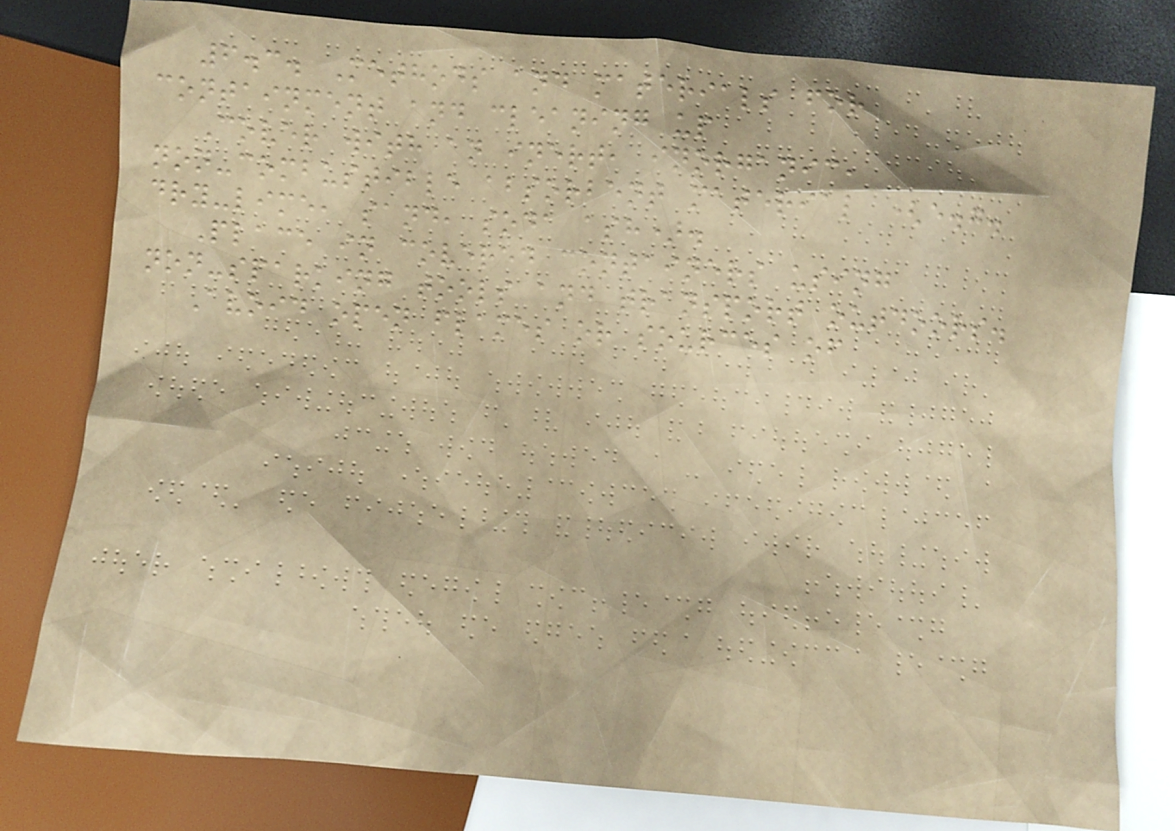6.3. Methods and materials for
containment and cleaning up
Cover with an inert, inorganic,
non-combustible absorbent material (e.g.
dry-lime, sand, soda ash).
Place in covered containers using
non-sparking tools and transport outdoors.
Avoid open flames or sources of
